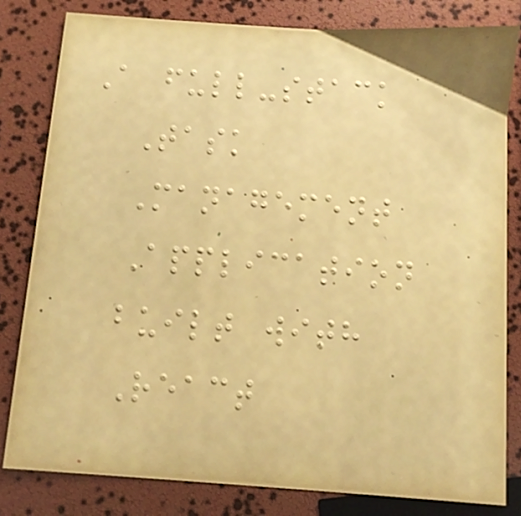A full-stack
Task
Management
Application
built with
React
